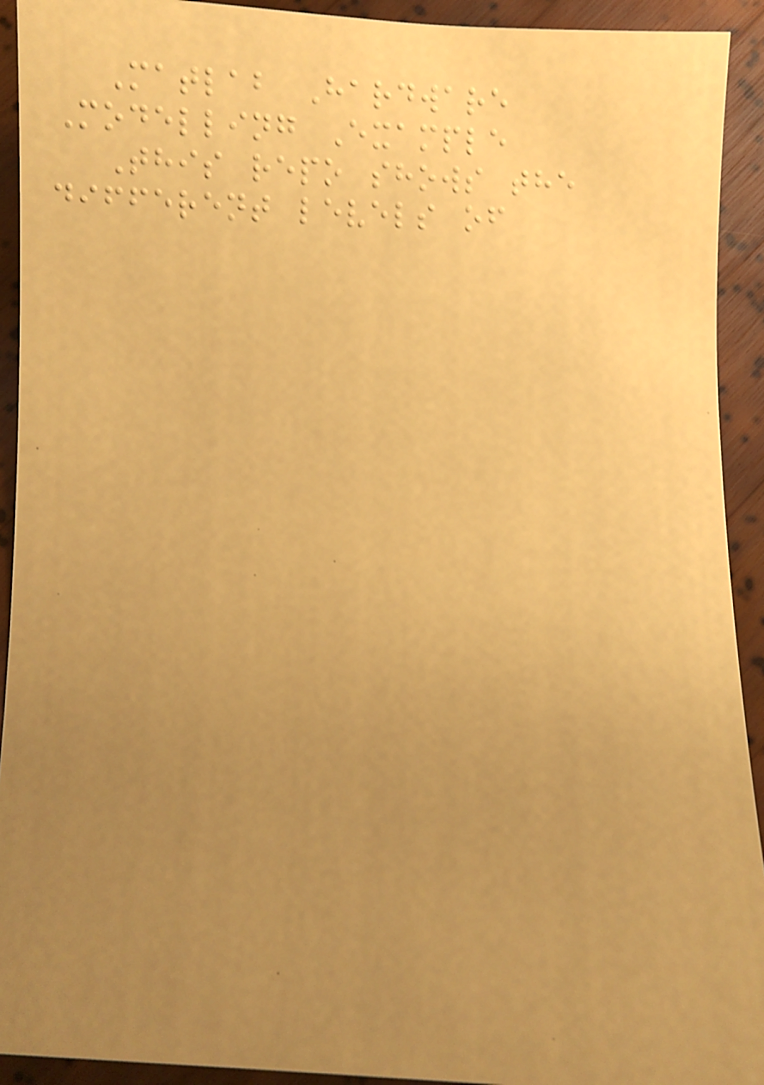Matlab Hardware
Modelling Example
This repo shows the
different levels of
